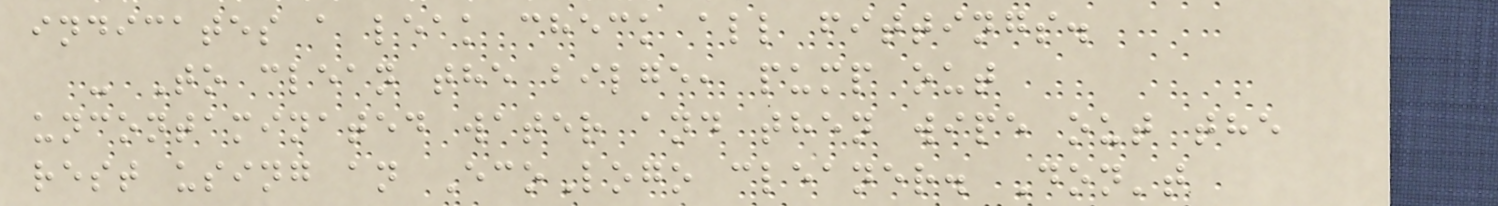indicates a leak check all fittings.
- To clean the bilge, pump out
uncontaminated water and then wipe out the
rest using an EcoLogo cleaner. Don't
